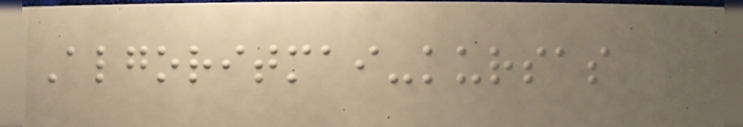Algoritmai-kursas
